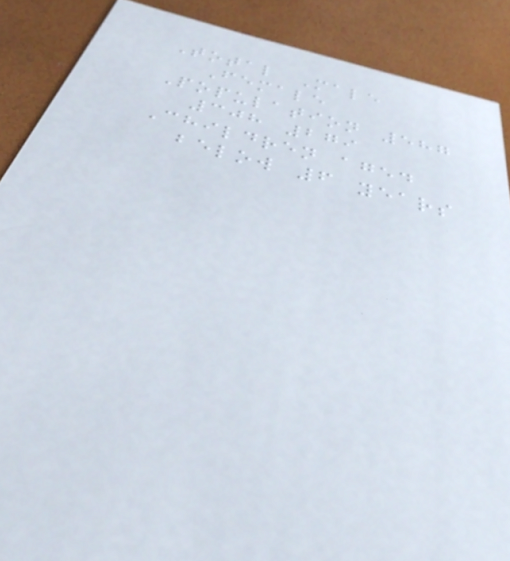Total Male
Female
Population 587
308 279
Children aged
below 6 years
